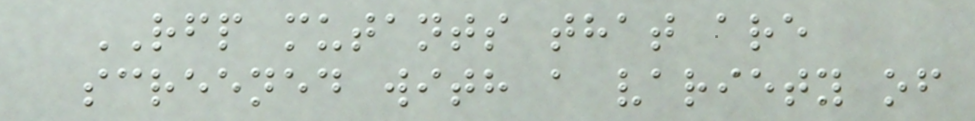RFP mutants that are
screened with a variety of
